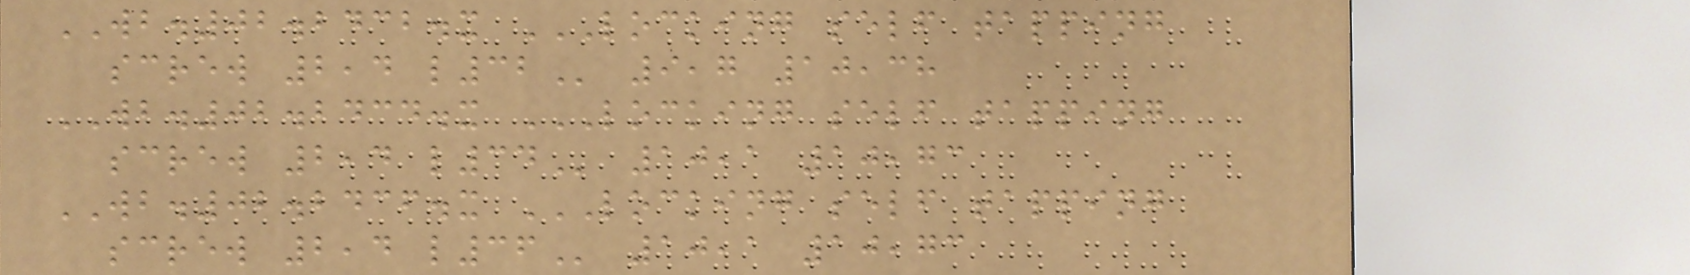WB.02.2432.x LOCKING SELF TAPPING
SCREW 2,4 L32 9,7 10,38
WB.02.2434.x LOCKING SELF TAPPING
SCREW 2,4 L34 10,1 10,73
WB.02.2436.x LOCKING SELF TAPPING
SCREW 2,4 L36 10,1 10,73
